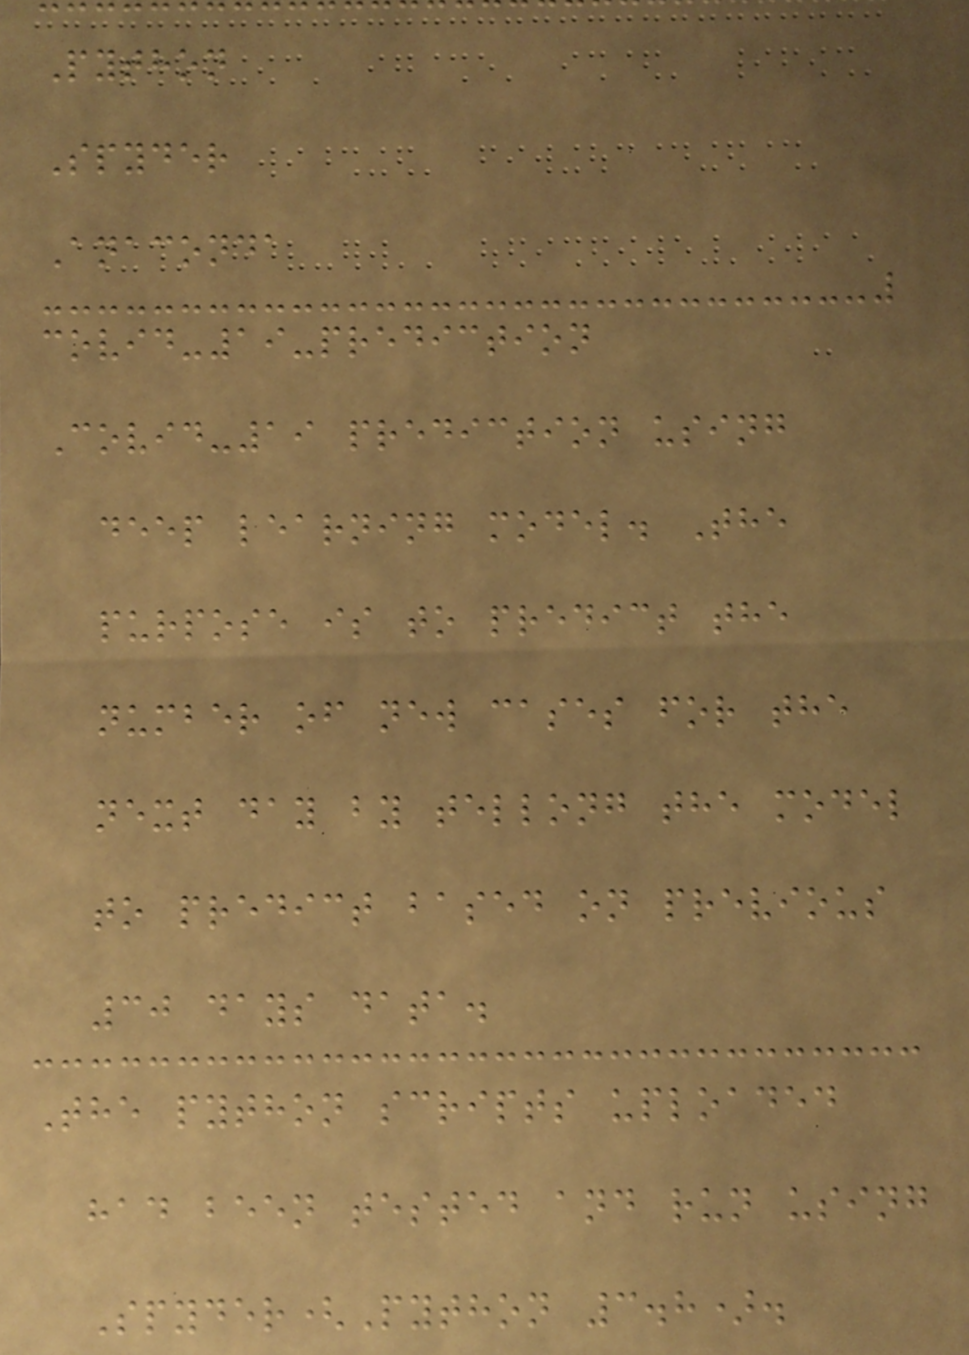Python
Spyder
Anaconda
covid-19-prediction
Covid-19 prediction using
deep learning model. The
purpose is to predict the
number of new cases for the
next day by tellong the model
to predict based on previous
30 days data.
The python scripts uploaded
had been tested and run using
Spyder(Python 3.8).
